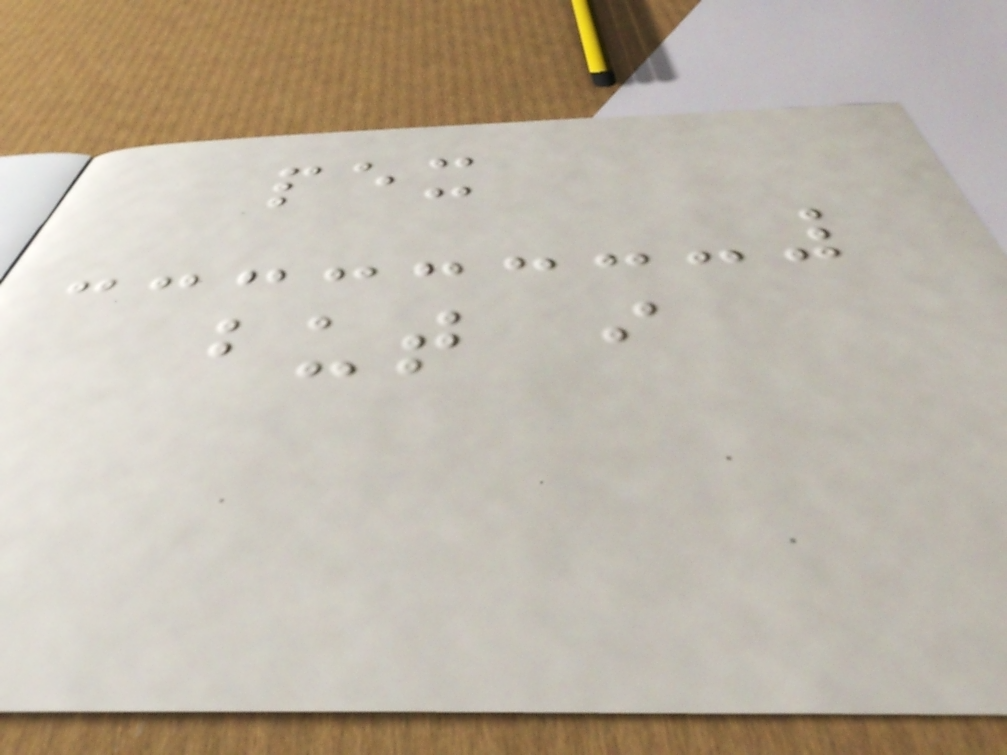pex
but i
